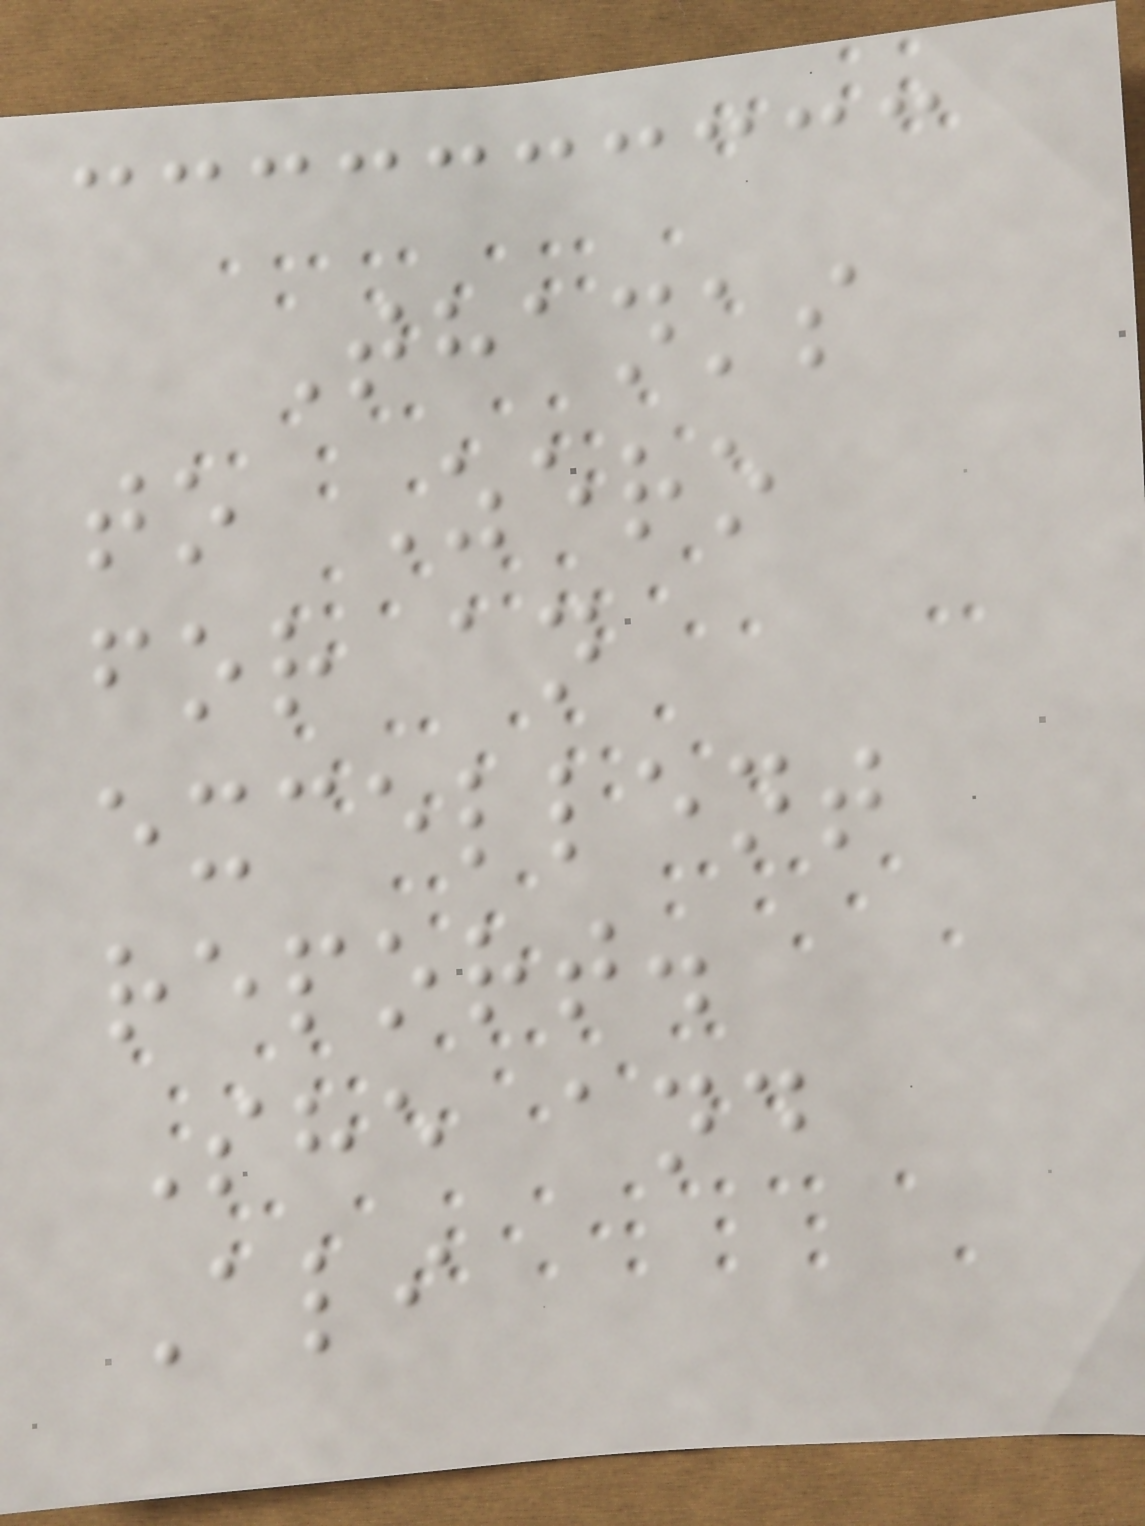Thanks
to Zero
for an
excellent
report.
She and
Ali
